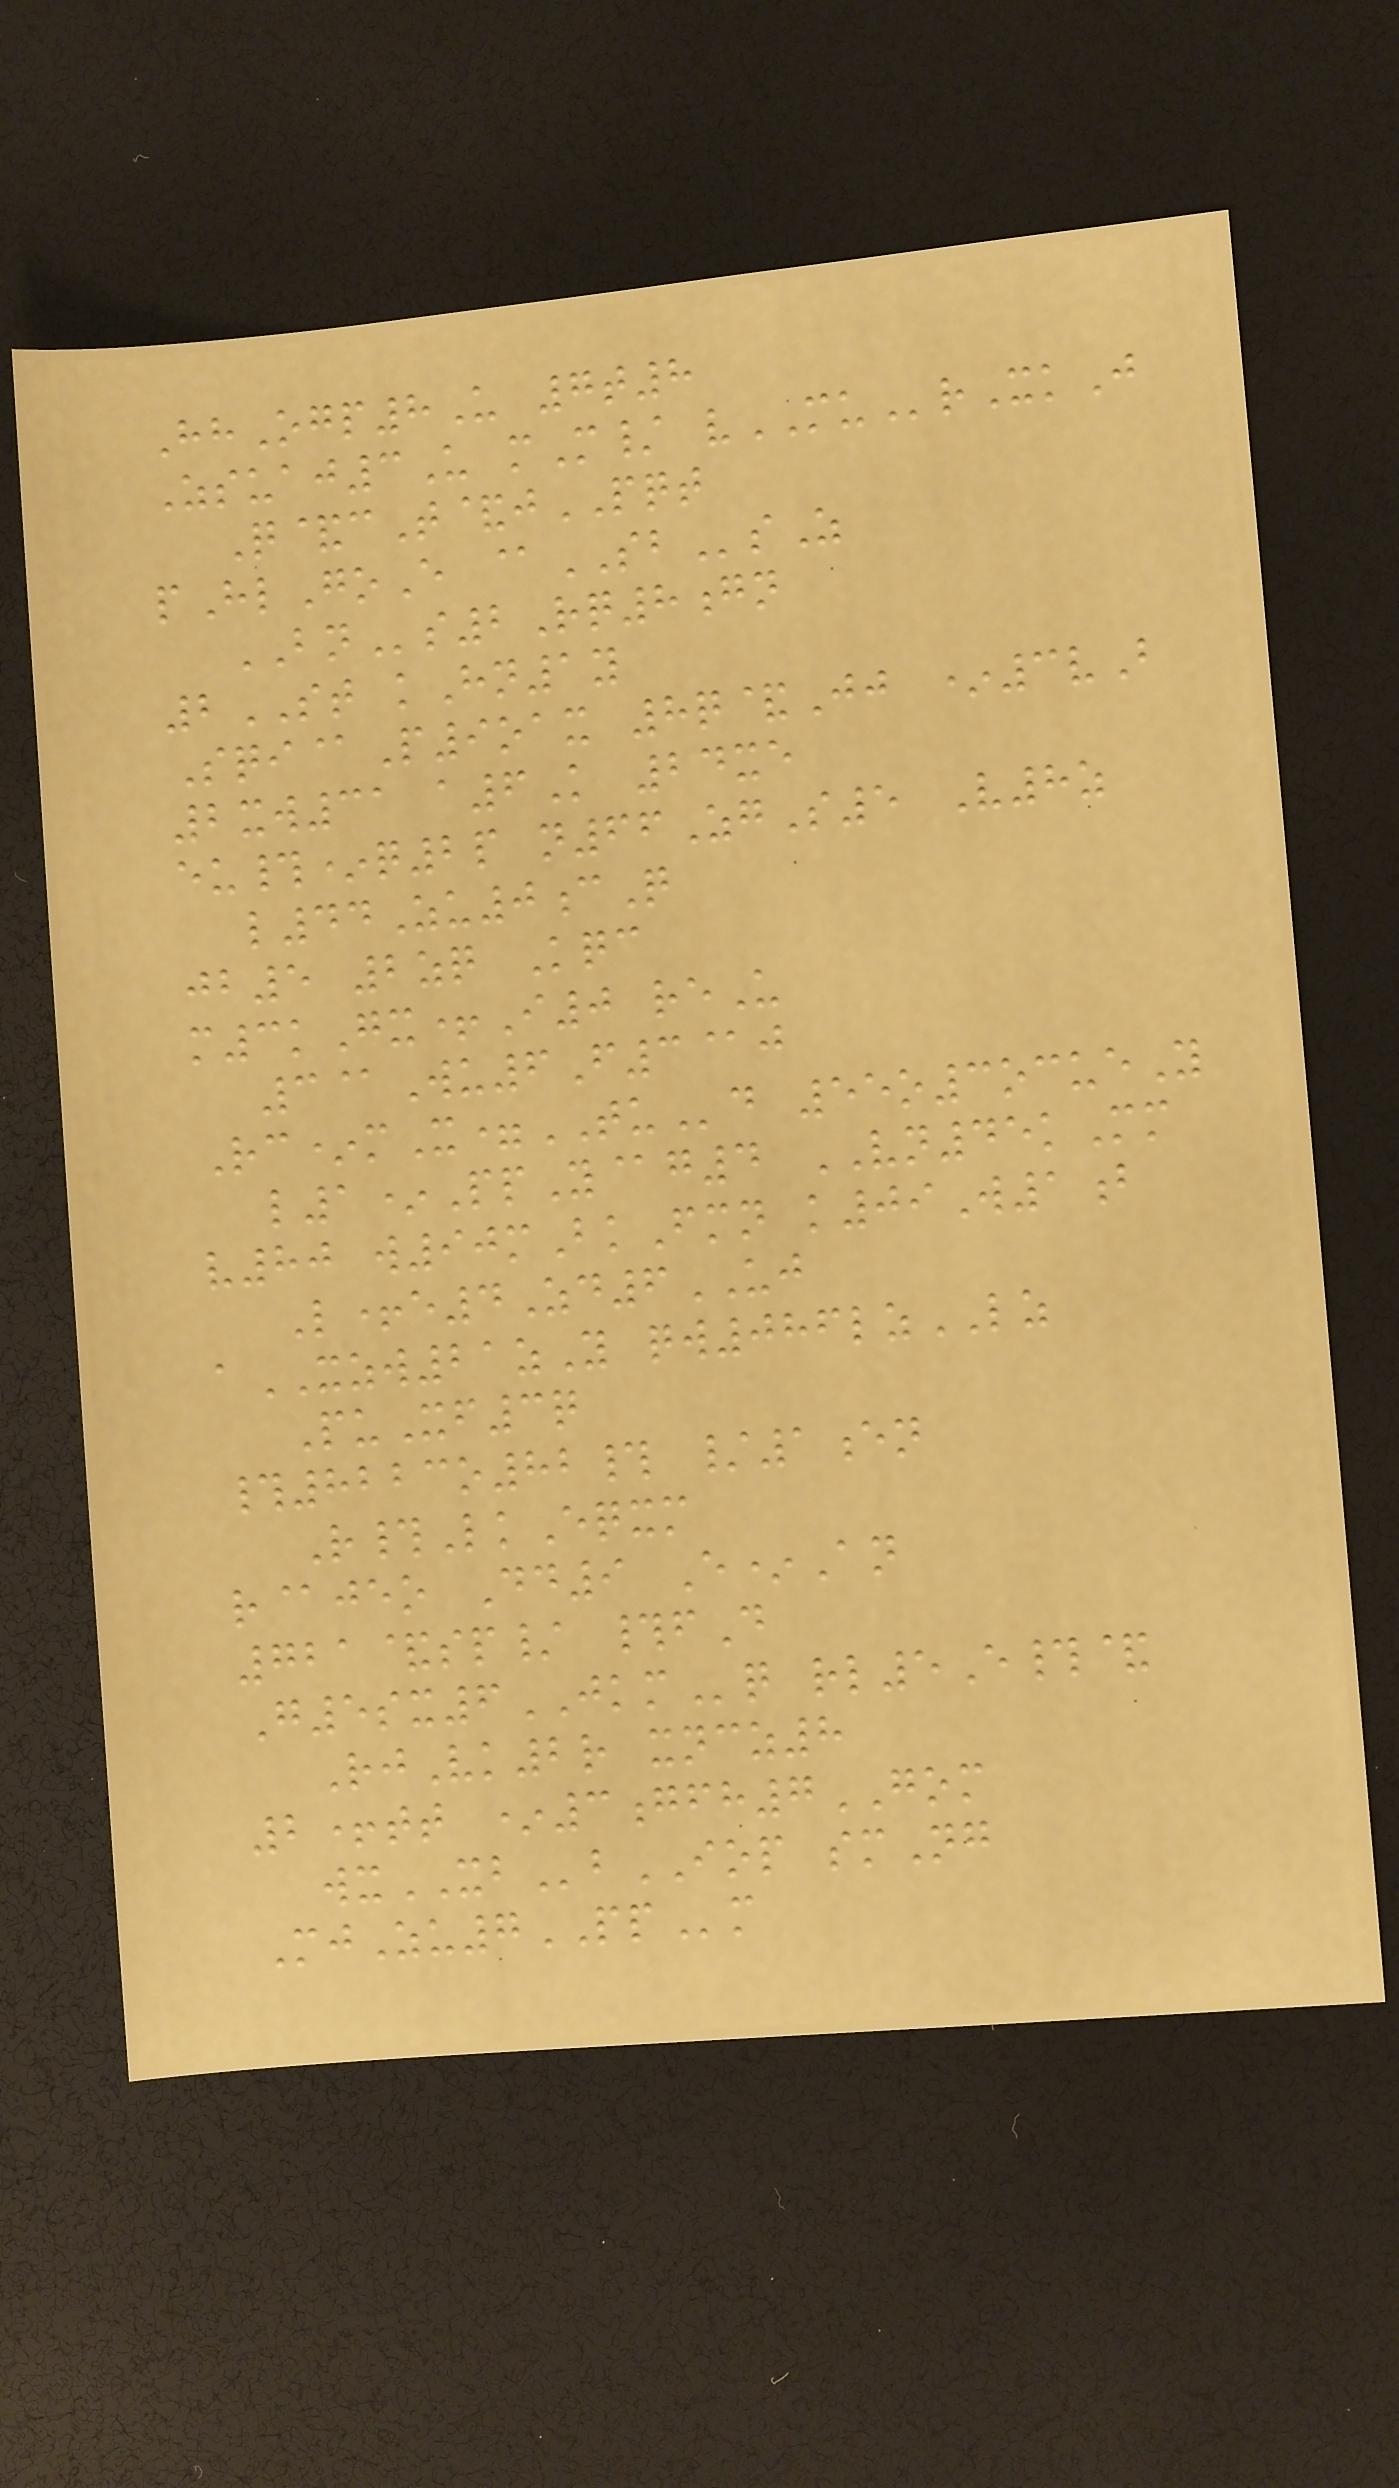HhOgp8U 7t8
Zsuaj3U mM/ vMUrXkJ
Q&cT&jPQT
pHlGoE @SBsZ
BNs2Rq8gn
2ST kHn1y
Sqi@P9oax 8q&Jj *3vB
2xw31 a6K 24xe
eu#*q2p n66ZgS5 V8z
l44Zu0cQ
jb5 2zq Kqc
m3kGx+I0 reU
3@Wu6F3@j
Rc*mX=TUd 55o3ocueY
l1*PpY@g4 VN45kMm
v80 w90mBkFmn k09W1b
L+e4Zd6UJ
aXZW21zY qw086lzLZ
PuXf3q
#8223o82# /1en
R#LkEqxm
r@jeo Dd9 E*An
721&sp/ #fD
G5sx6JKMq rl5E#&
RjVk2r xncz8
2+tt *3gfh7GOM
wxXBbIOP smNg
MjZu7PPm
